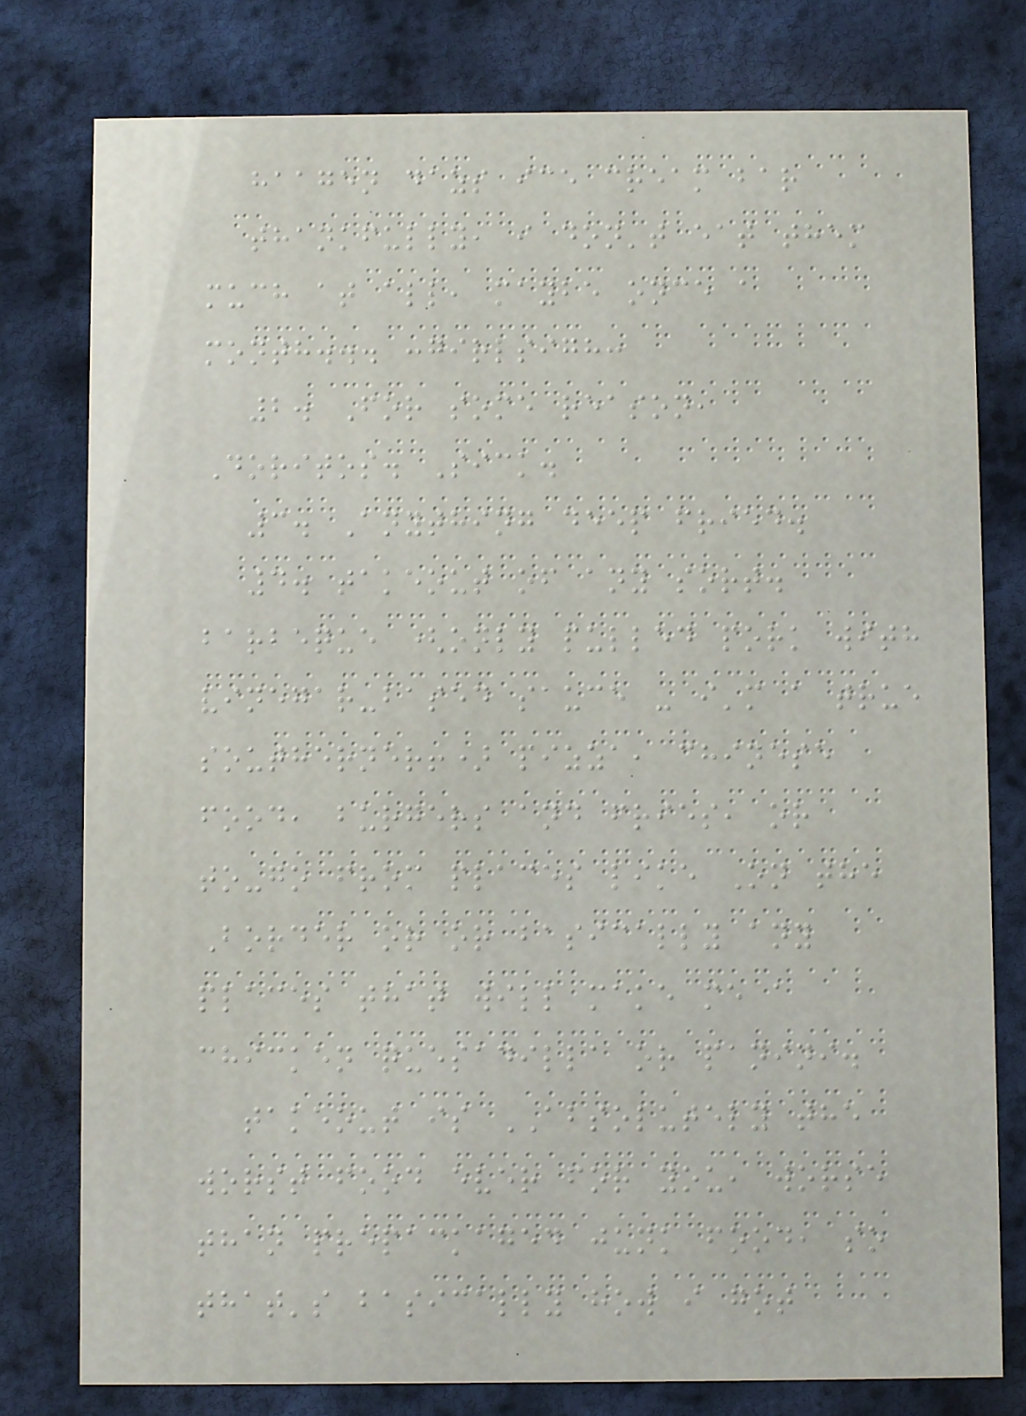haagen dazs ice cream bar
thankfully, i don't eat them
much at all, maybe once a
month... :girlsigh:
2. For some reason,
Doritos. Sick.
3. Anything deep fried.
4. takeout of any sort.
barbeque (only pulled pork with
vinegar-based sauce - i'm a true
southerner!) pizza, chinese
food, burgers and fries, or
to-go from places like On the
Border or or basically any
places that will make me a
chicken quesadilla or panini.
takeout is ABSOLUTELY the
worst food ever for you, worse
than prepackaged junk food, so
that's basically how i got
